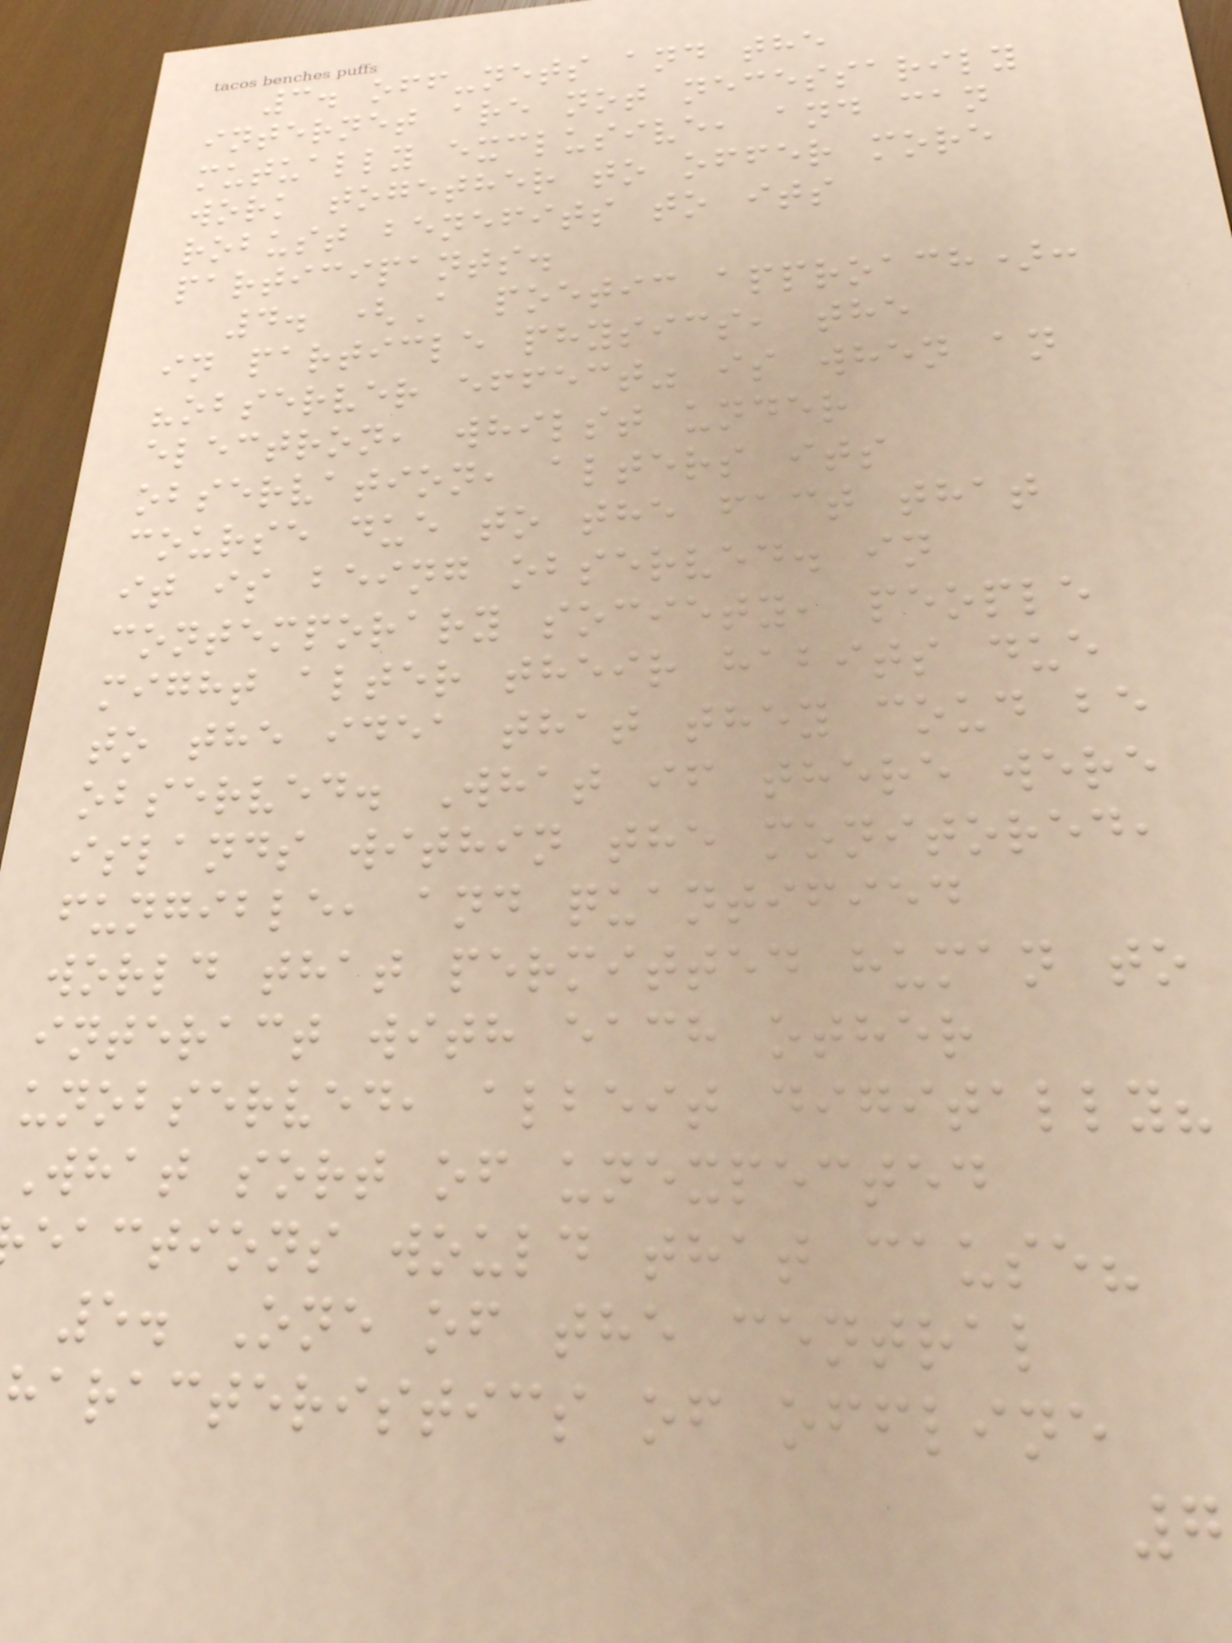3. off-nets and the
internet are not necessarily
mutually exclusive, and can
work together to offer more
robust benefits to its
participants.
4. (A poetic approach):
in particle physics, the
"observer effect" is when an
electron, whilst under
observation, alters its
course due to the fact that
it is being observed. in
contemporary society, people
might alter their habits due
to the idea that they coud be
observed. What if there were
islands within the monitored,
fungible, and quantified
world that permitted human to
interact with each other
unobserved, albeit digitally?
What sort of unexpected
eactions would that cause?
5. One of the central
haracteristics of offline
